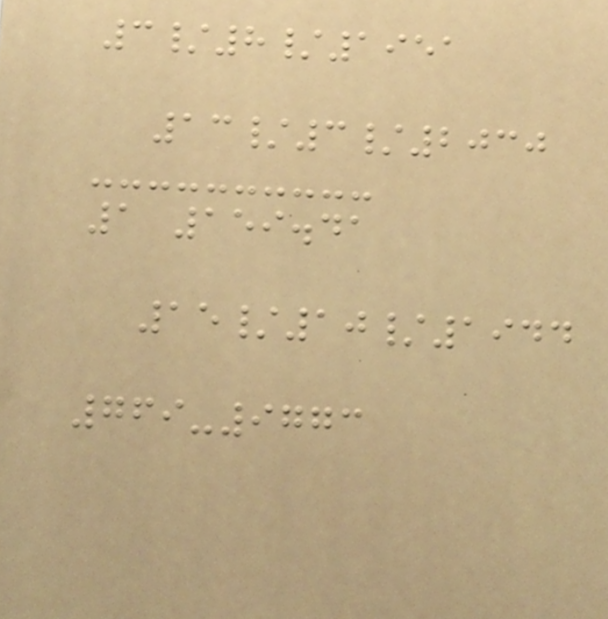3/8/1951
13/3/2030
1 159.41
15/10/1944
769-9773
